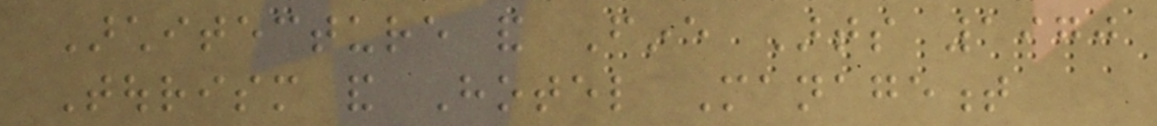Architecture and Fine Arts 1970
Tourism and Hotel Management
